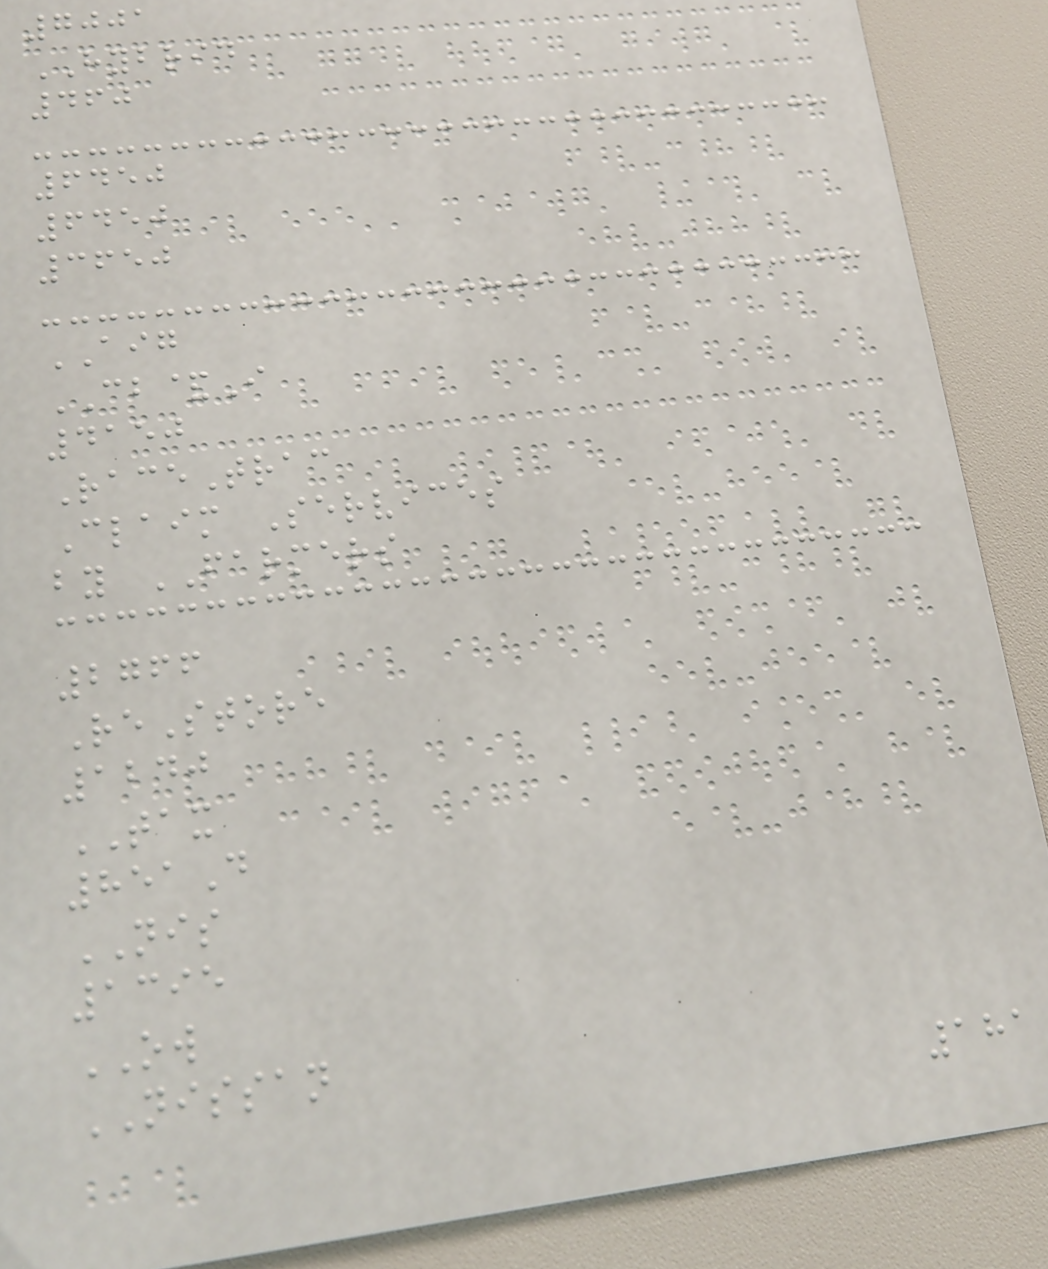7001
HYBRID
460
6450
6450
3650
AIG
CB&I
4150
RaceTrac
Claim Services
by FARMERS
2766
ReStore
1240
TAX
851D
NIS
1395
OW
NISSAN
181
